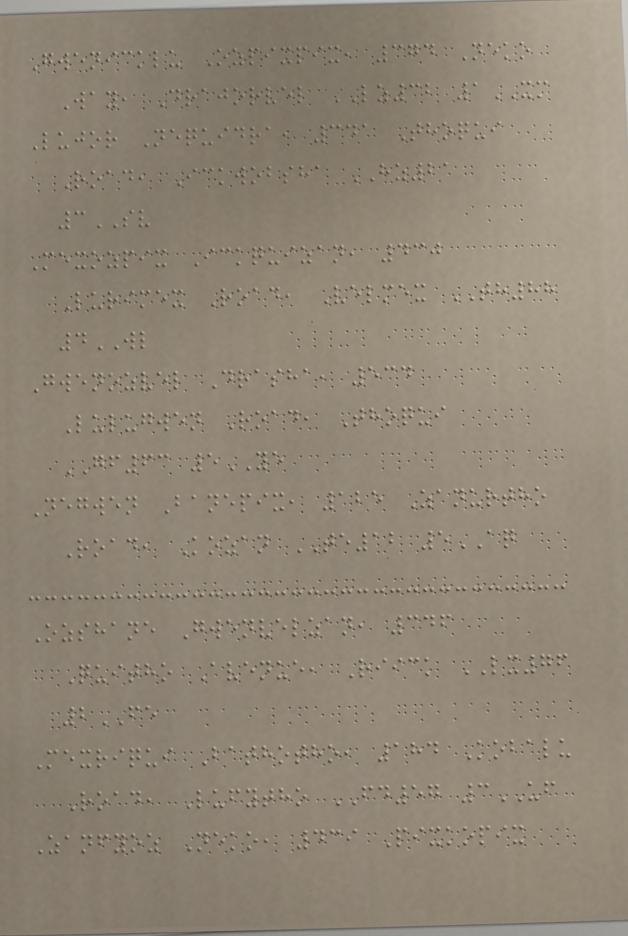Gwenicklu Ozpixpix, 374 Neko
Way, Drajorvel LZ32 1XM
Lujor Nequidra, 341 Thoqui
Road, Ickwobsha HZ21
3SV
Mexozpix Ickquizan, 430
Lurimex Road, Velmex TH88
4WL
Gwenozvel Drasha, 534
Lulugwen Road, Thoqui
GF63 5YE
Negwen Banepix, 125 Zanurtho
Road, Kozan TE12 5AQ
Ozshane Gwenvelzan, 346
Quitho Avenue, Riick LX76
2FE
Mexriqui Bathotho, 184 Kobalu
Road, Lufytho FD57 3UF
Zanfyoz Neko, 439 Pixkopix
